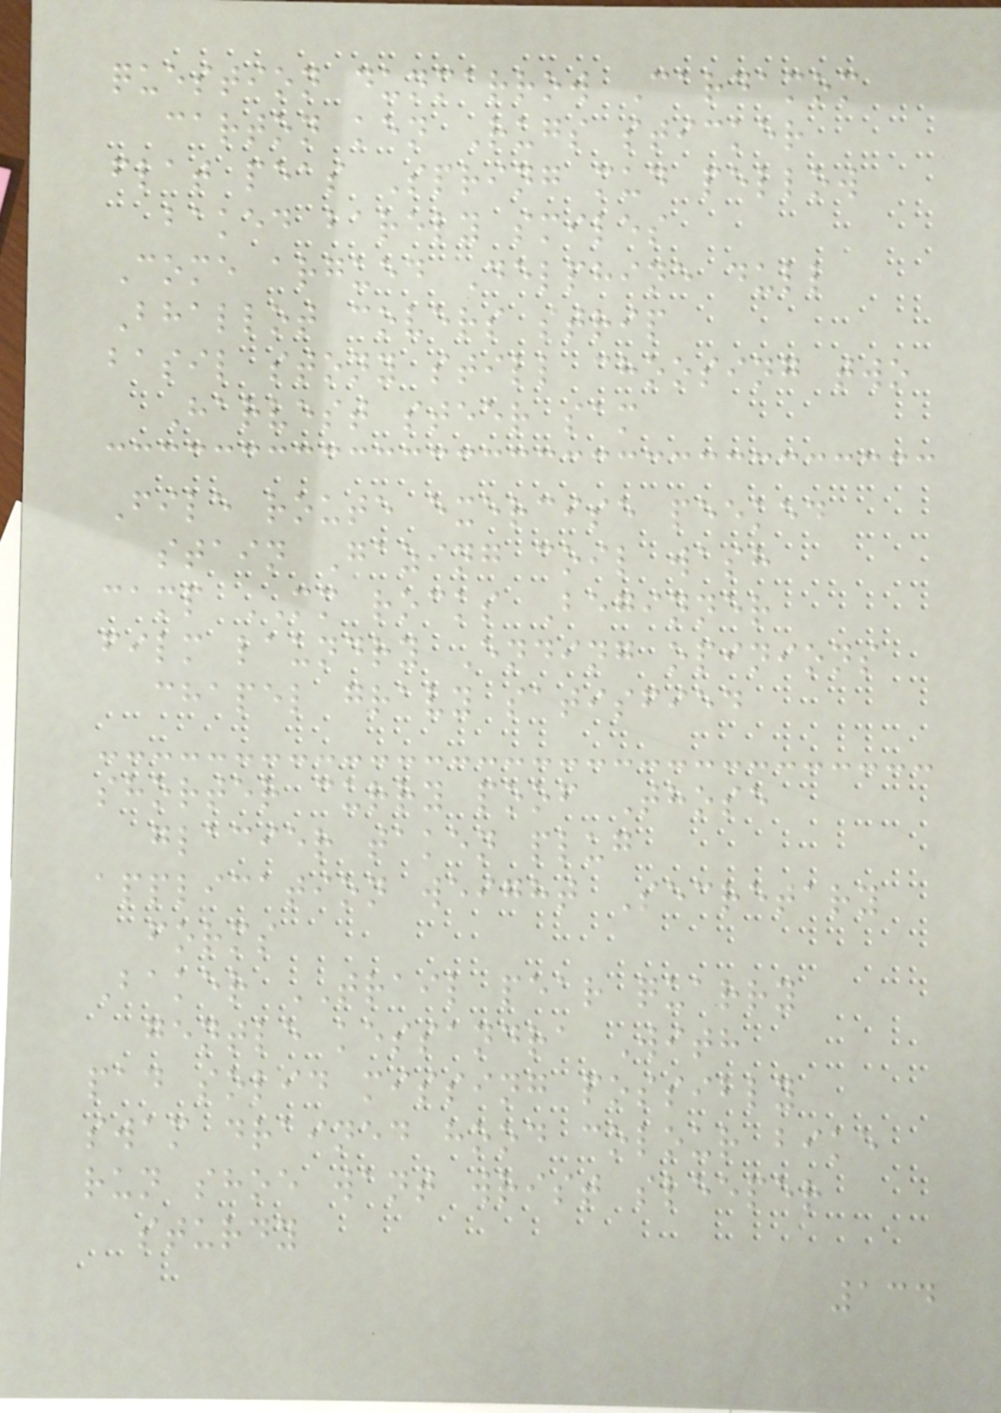question dunmarrow Cardamom
carton ken Rugs sticker
flat peas Spring mud pellow
baked barely smiles
Come argued Delphine dull
Bhallot covers strip
basil stony still choosing two
Harvest steer sam
File route exercise peeked
stain Gazing coil wash
camp MM rocks Beginner
film laundry Ending opinions
chapel gravy satisfied
shorter curry poof Those
glacier taken plug
application weight Secretary
forms
Baker TRAIL pear quarry
gentle kessandra With
pad solid missing possibly
swam drained hood colour bike
run shoe want wrist sleeper
sturdy
134
